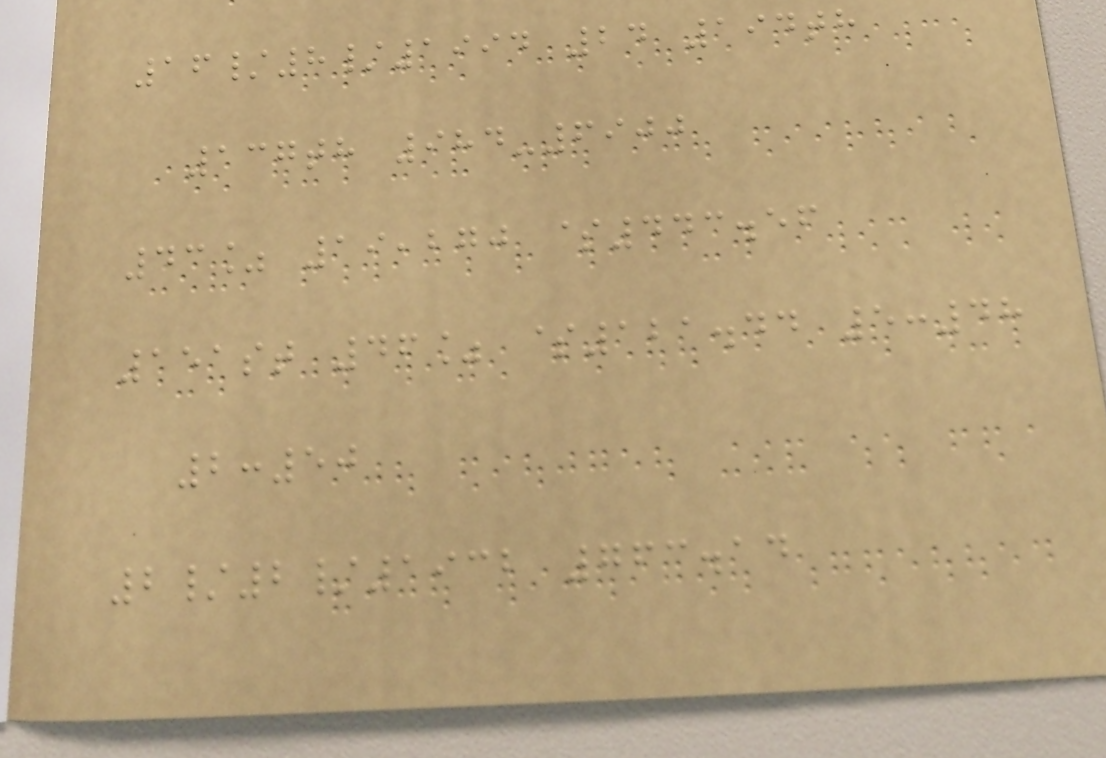16/8/1994 24 194th
137th 984-6900
43% 19,270 $443.56
151st 46% $121.44 5:48
2:50
2/2/1932 763.14
